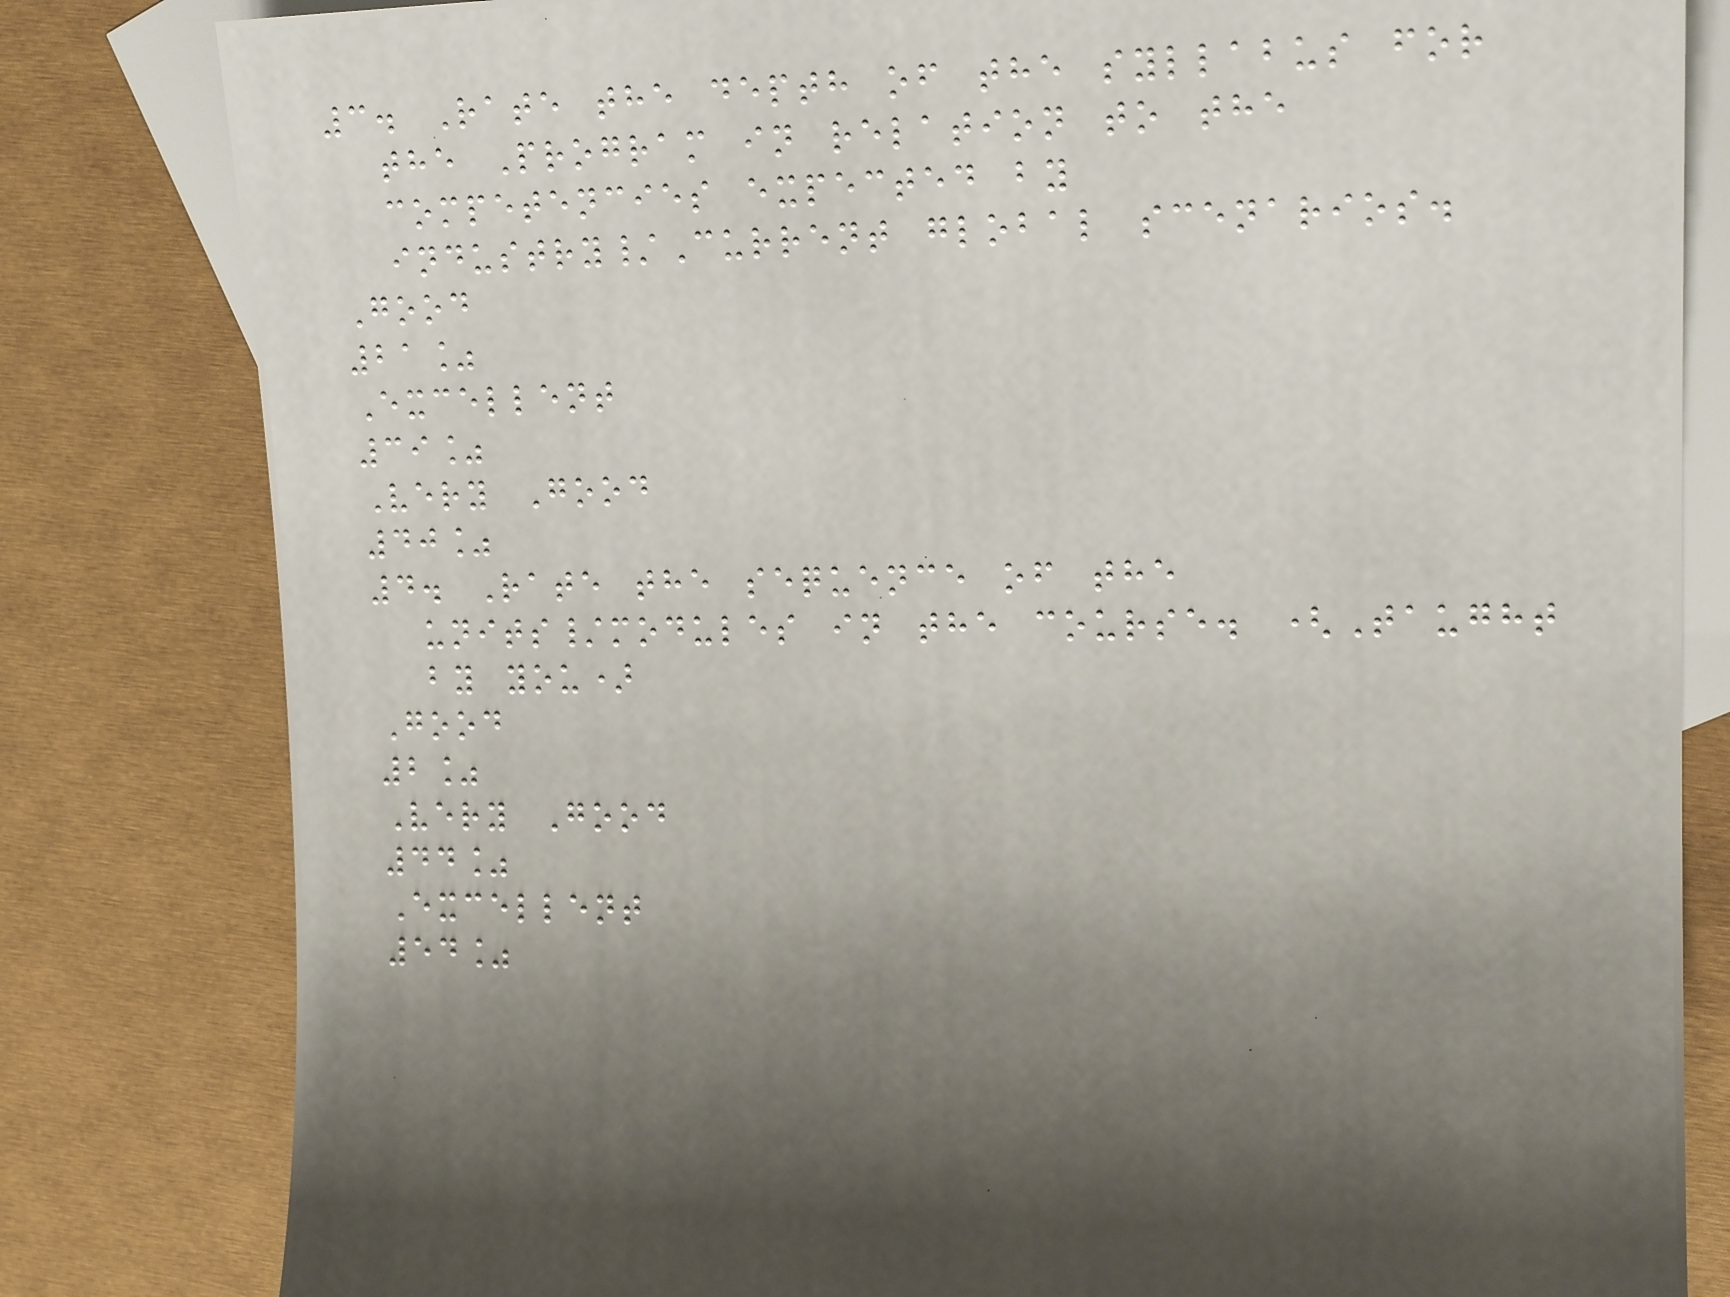3. Rate the depth of the syllabus for
the Program in relation to the
competencies expected by
industry/Current global scenarios.
Good
21%
Excellent
39%
Very Good
40%
4. Rate the sequence of the
units/modules in the course. (Taught
by you)
Good
2%
Very Good
44%
Excellent
54%
